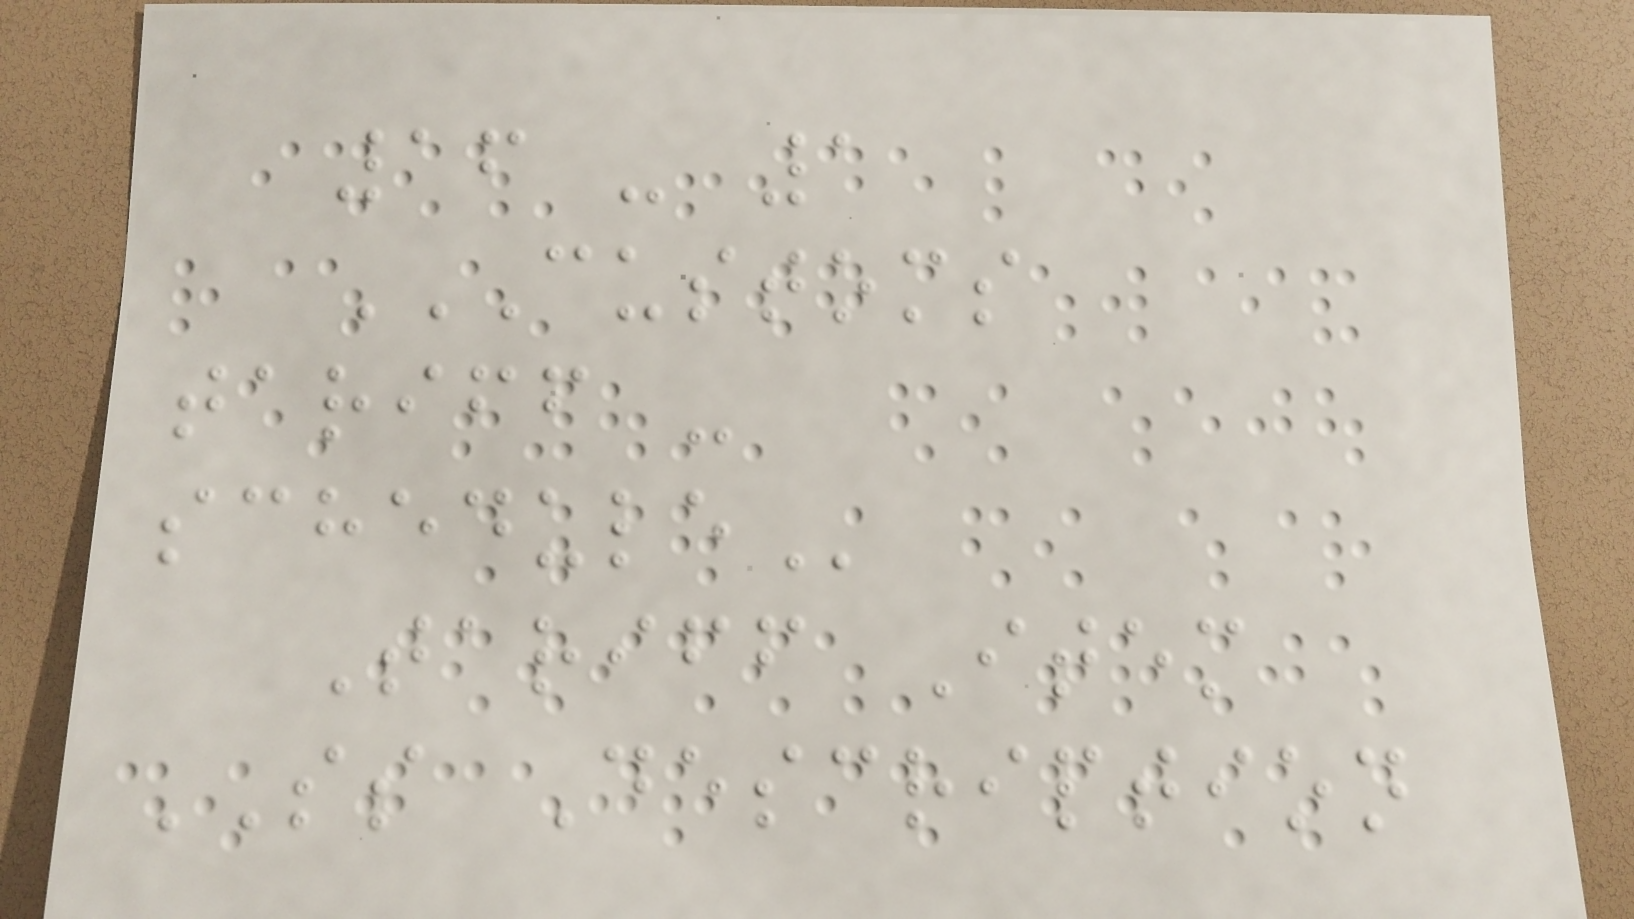16 - 1
CUSTOMS
TARIFF -
SCHEDULE
Tariff Item
SS Description
